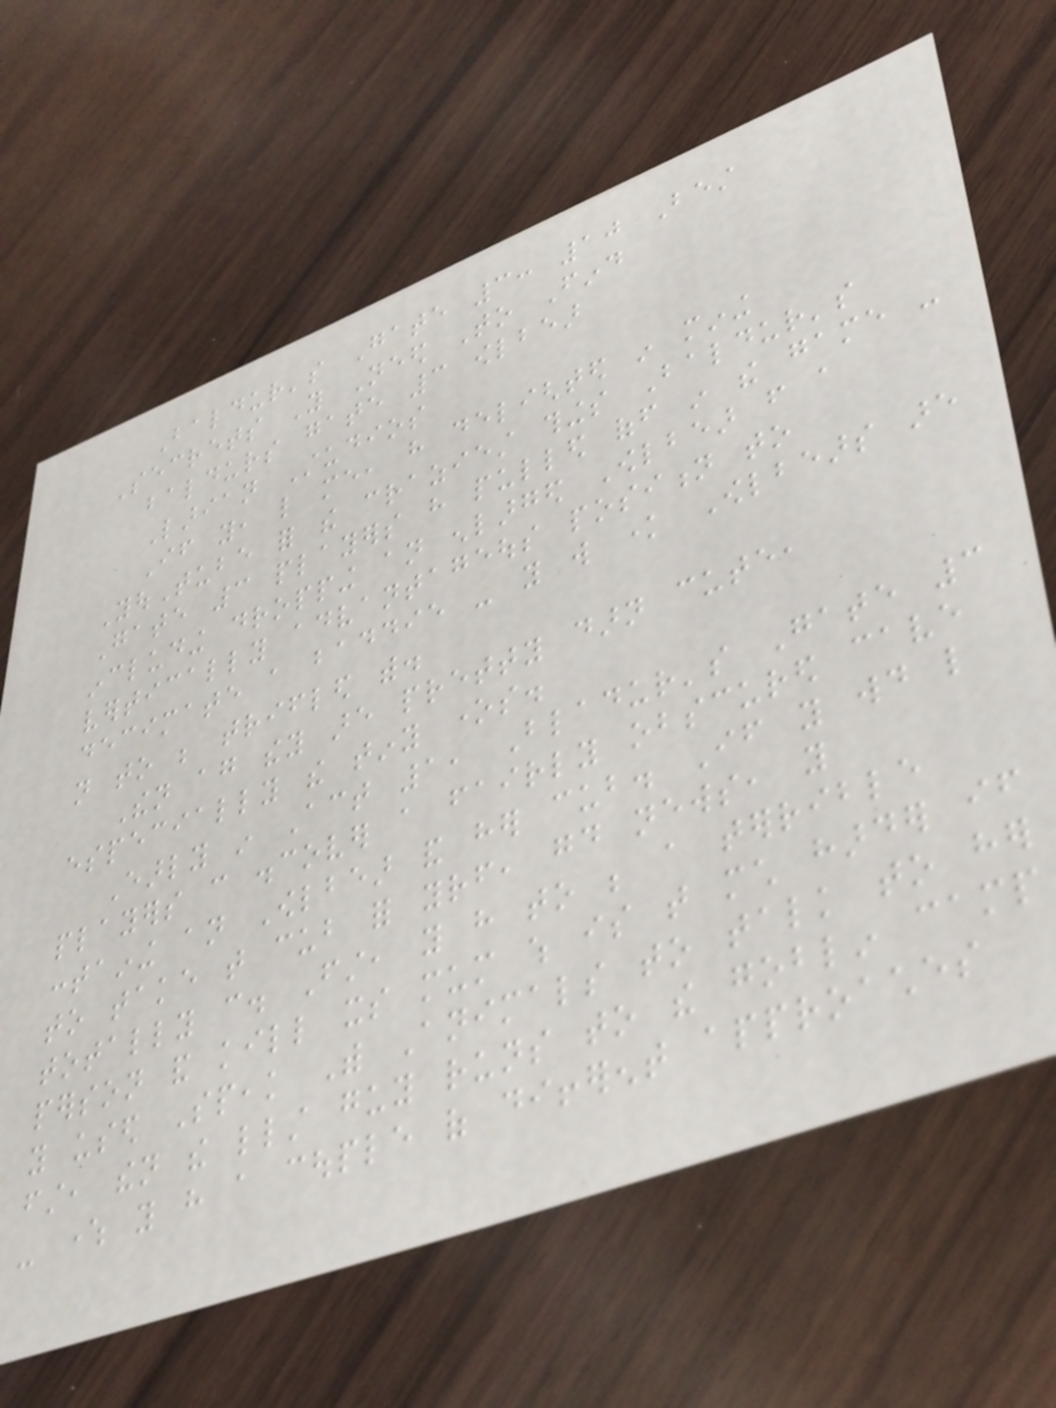Baldur's Gate 3: 10 Best
Secrets You Need To Find
baldurs gate 3 owlbear
Larian Studios
If you, like me, have delighted in mining
YouTube for the craziest things Baldur's
Gate 3 players have pulled off in the game -
including dropping an enlarged Owlbear from a
vertically advantageous position to
decimate a baddie - you will know Owlbears are
not to be trifled with.
Then again they are pretty darn cute,
especially the tiny ones.
Early in Act 1, Bladur's Gate 3
players can discover a fairly obscured cave
containing an Owlbear and her cub. If you would like
to take that cub for yourself, good news, you
totally can. First, you have to be a terrible
person and kill its mum which is that much harder if
you used Speak With Animals to talk to her
first, then the littlest guy runs to the goblin camp
- where you have a couple of different approaches
